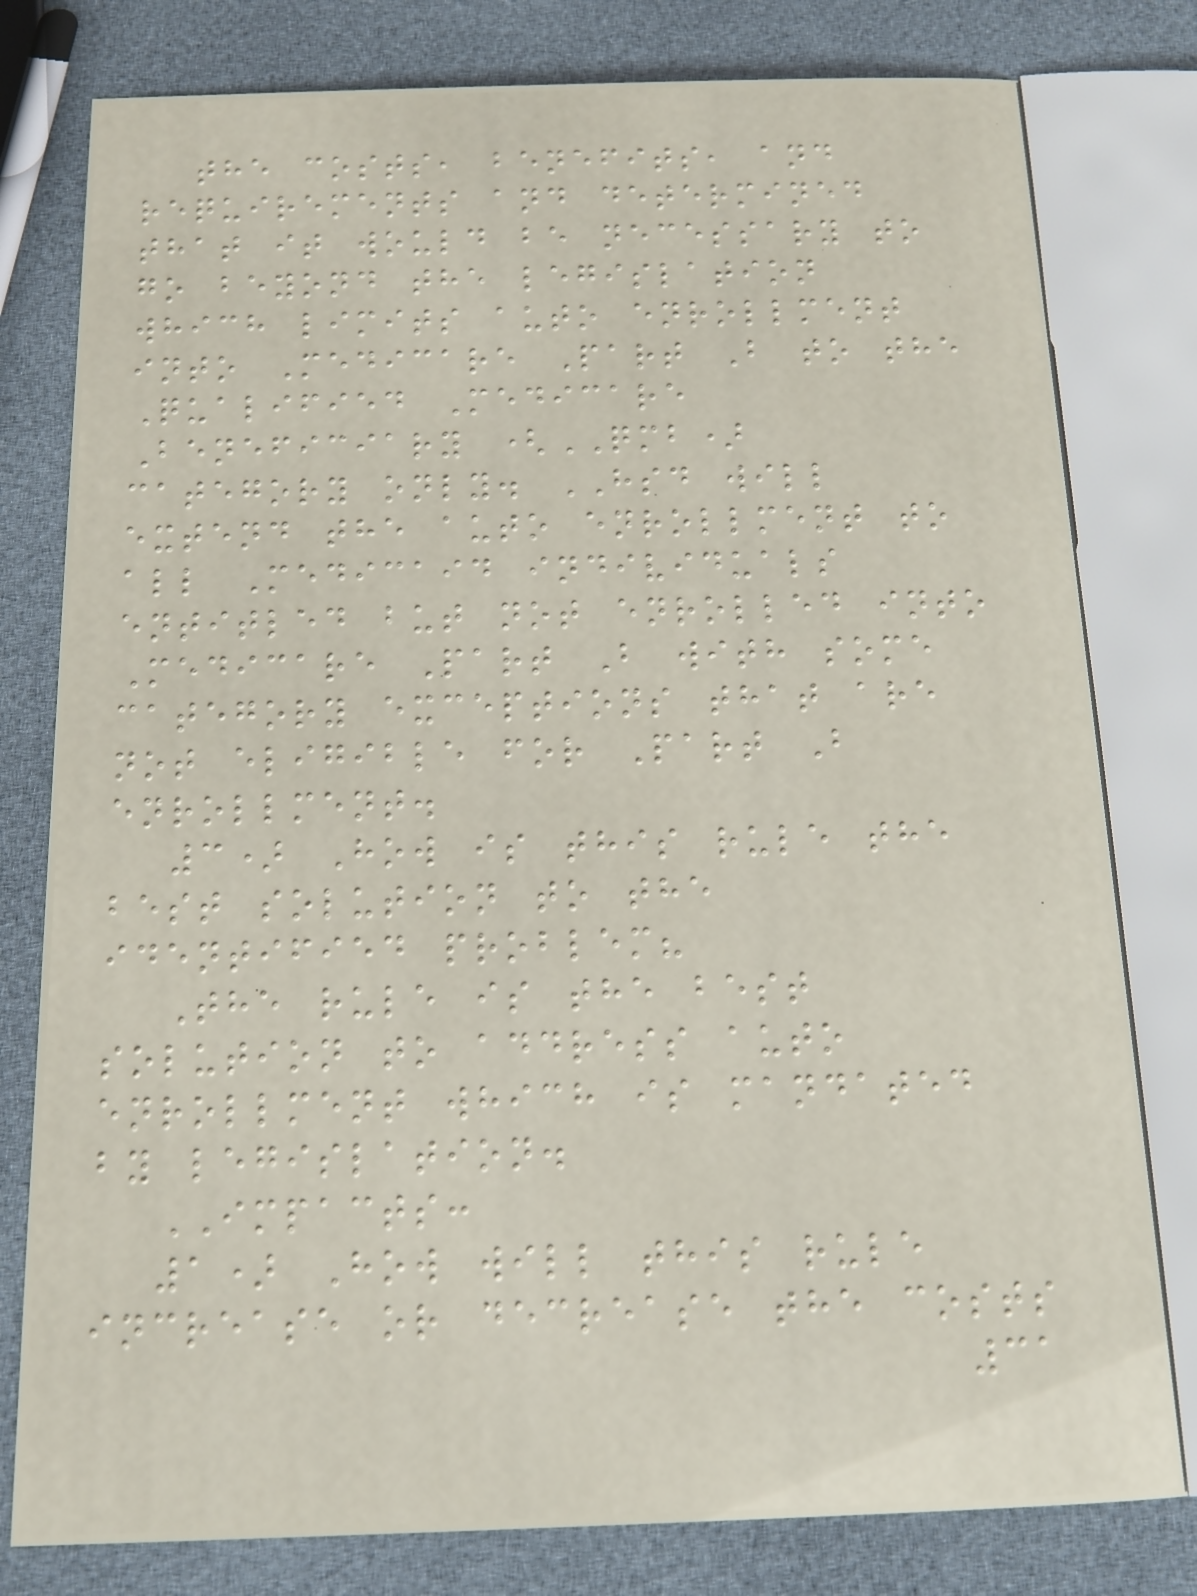the costs, benefits, and
requirements and determined
that it would be necessary to
go beyond the legislation
which limits auto enrollment
into Medicare Part B to the
Qualified Medicare
Beneficiary (QMB)
category only. HSD will
extend the auto enrollment to
all Medicaid individuals
entitled but not enrolled into
Medicare Part B with some
category exceptions that are
not eligible for Part B
enrollment.
3) How is this rule the
best solution to the
identified problem?
The rule is the best
solution to address auto
enrollment which is mandated
by legislation.
IMPACTS:
1) How will this rule
increase or decrease the costs
31
